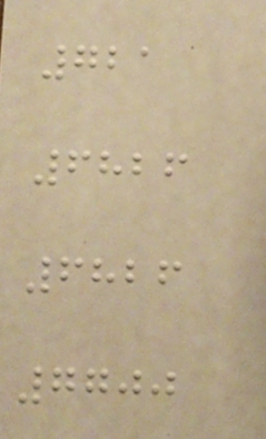721
6826
6826
7700
